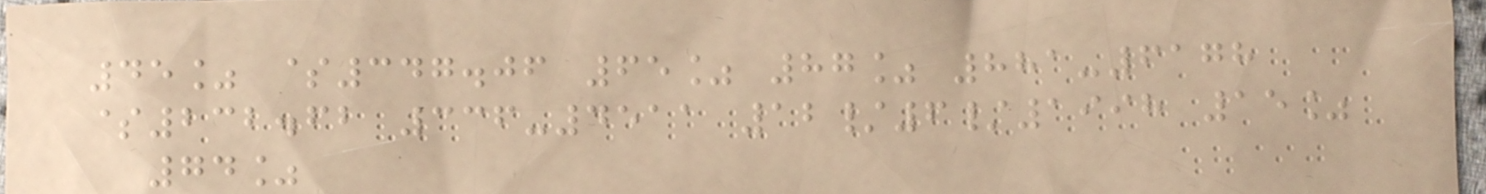45% $347.06 65% 87% 881-6178
$232.62 336-4511 12/6/1998 15%
74%
